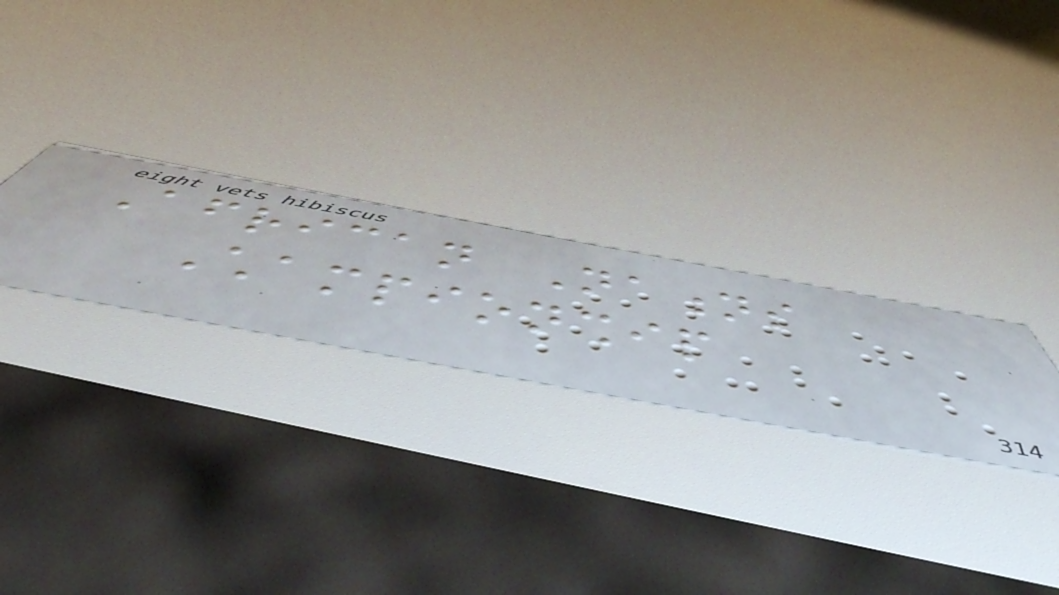African Nations
Championship
